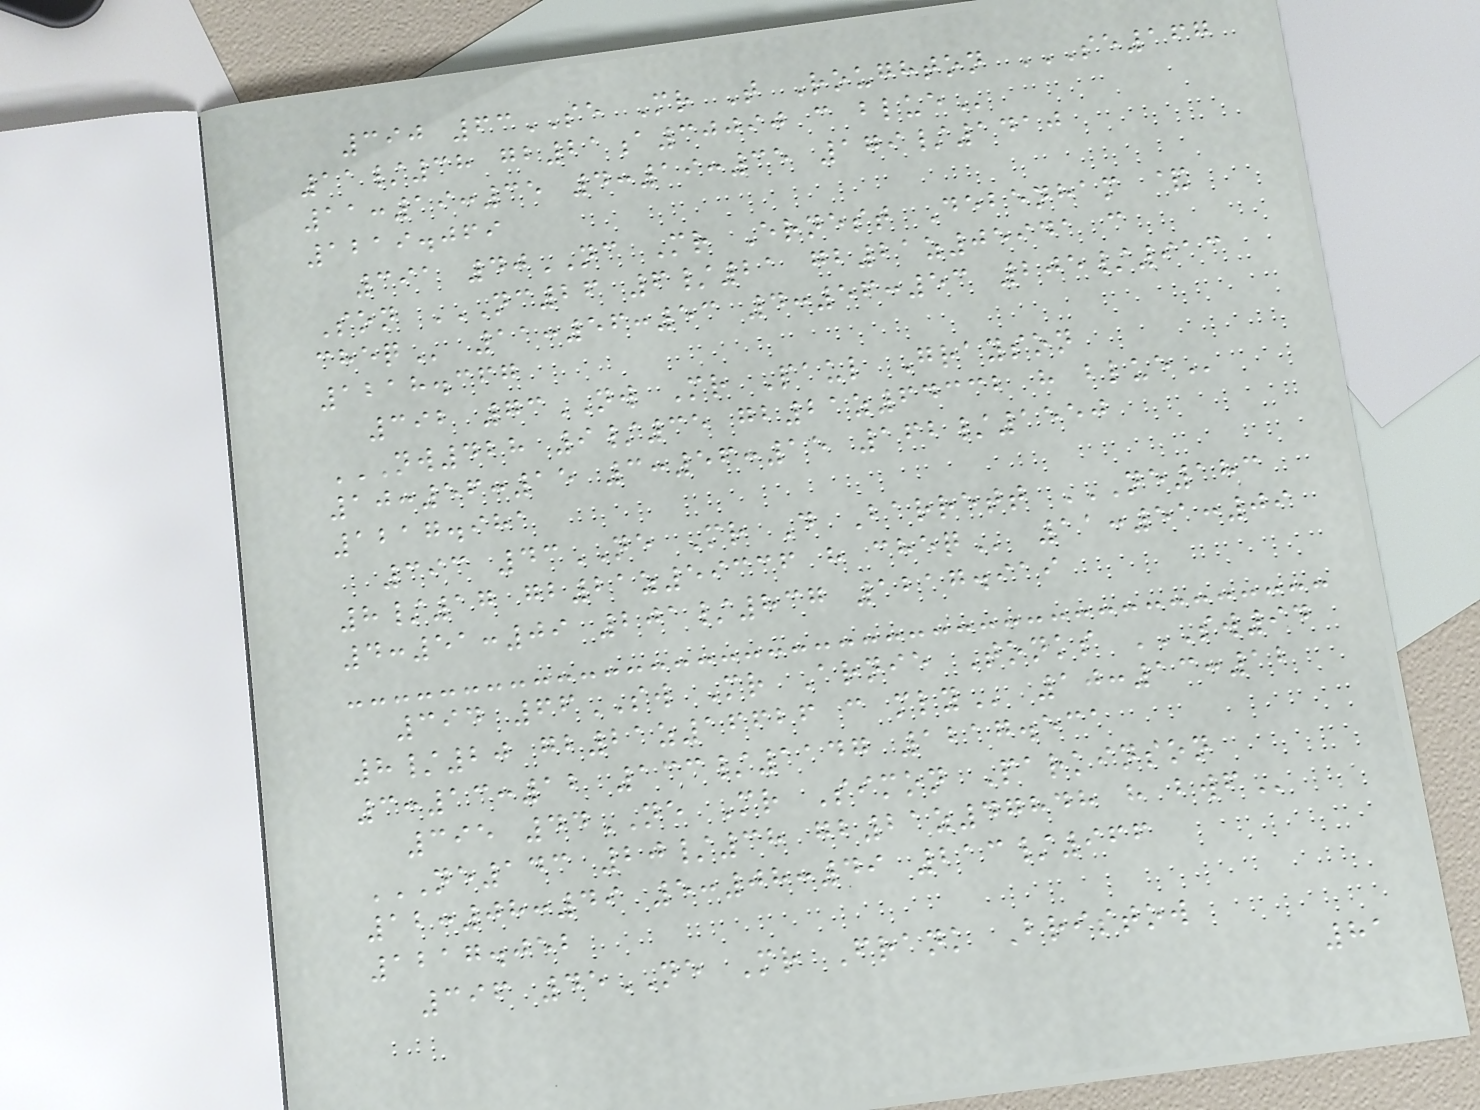390 63SE Mr T Roughton SE167
11/38 GB21A30090 C BLUE
11:19:35 4:19:35 179/1410
1219.069
391 40NC Mr Ernest Debenham &
Son NC26 6/21 GB21Z05941 C
CHEQ 11:56:53 4:56:53 205/913
1218.367
392 73NW Mr Paul Grayson
NW428 9/35 GB21Z64332 H BLUE
10:56:15 3:56:15 162/1550
1217.981
393 43NE Mr D Barrett NE183
8/17 GB21Z59336 H CHEQ 11:51:09
4:51:09 201/837 1217.919
394 66SW Mr Arnie Tonks SW94
8/20 GB21Z16626 C MLY 10:13:12
3:13:12 133/1147 1217.531
395 44NE Mr Simon Parkinson
NE143 20/38 GB21Z47848 H BWF
12:08:49 5:08:49 213/966
1217.052
396 45NE Mr Frank Bristow
81
